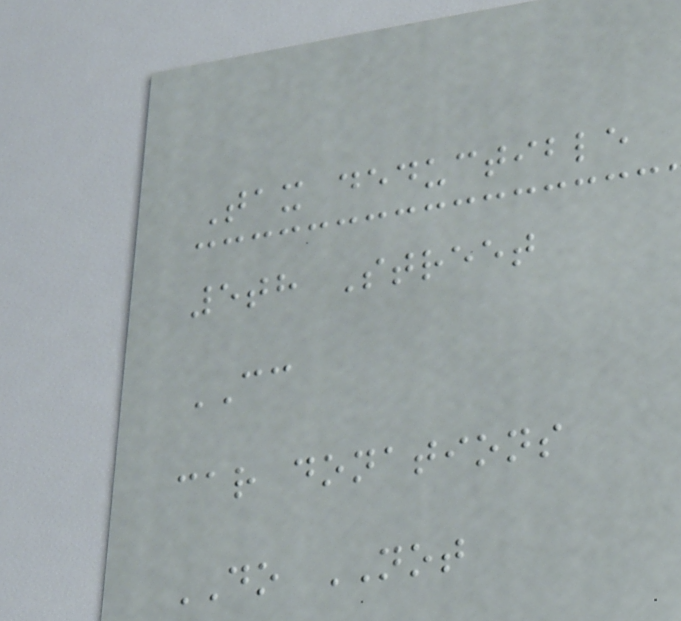Tax deductible
5th Street
CC
car donations
DO NOT
